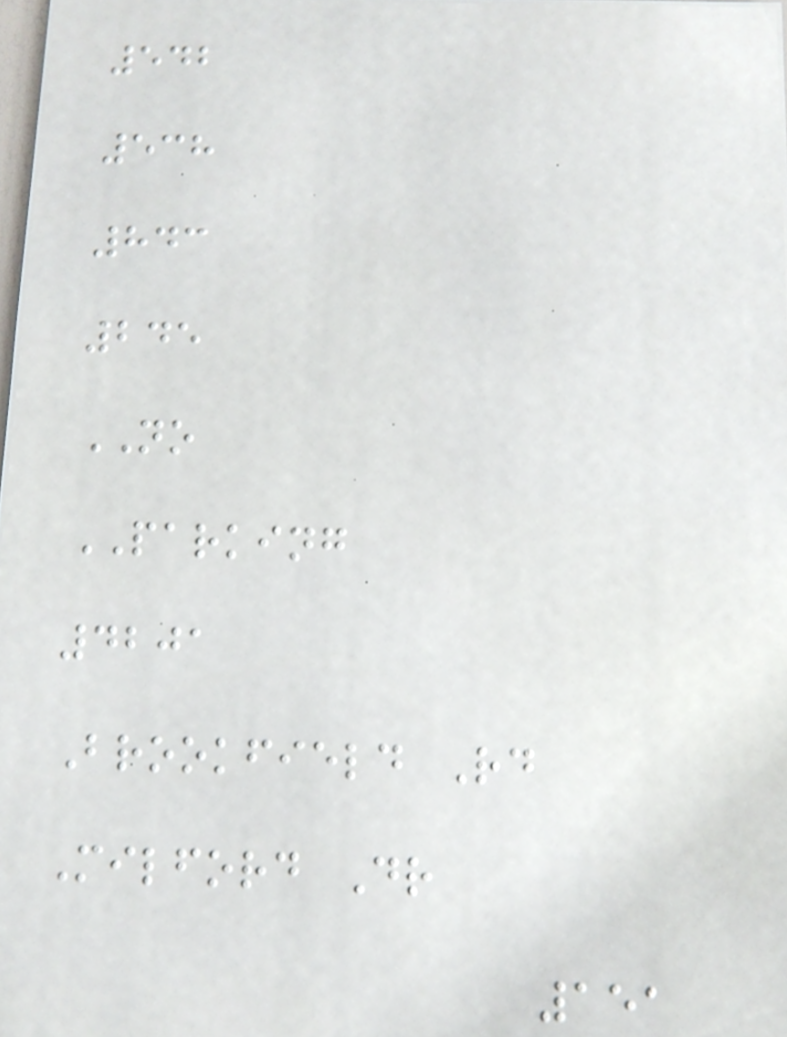542
538
843
245
NO
PARKING
4201
Brookfield Rd
Milford Dr
151
